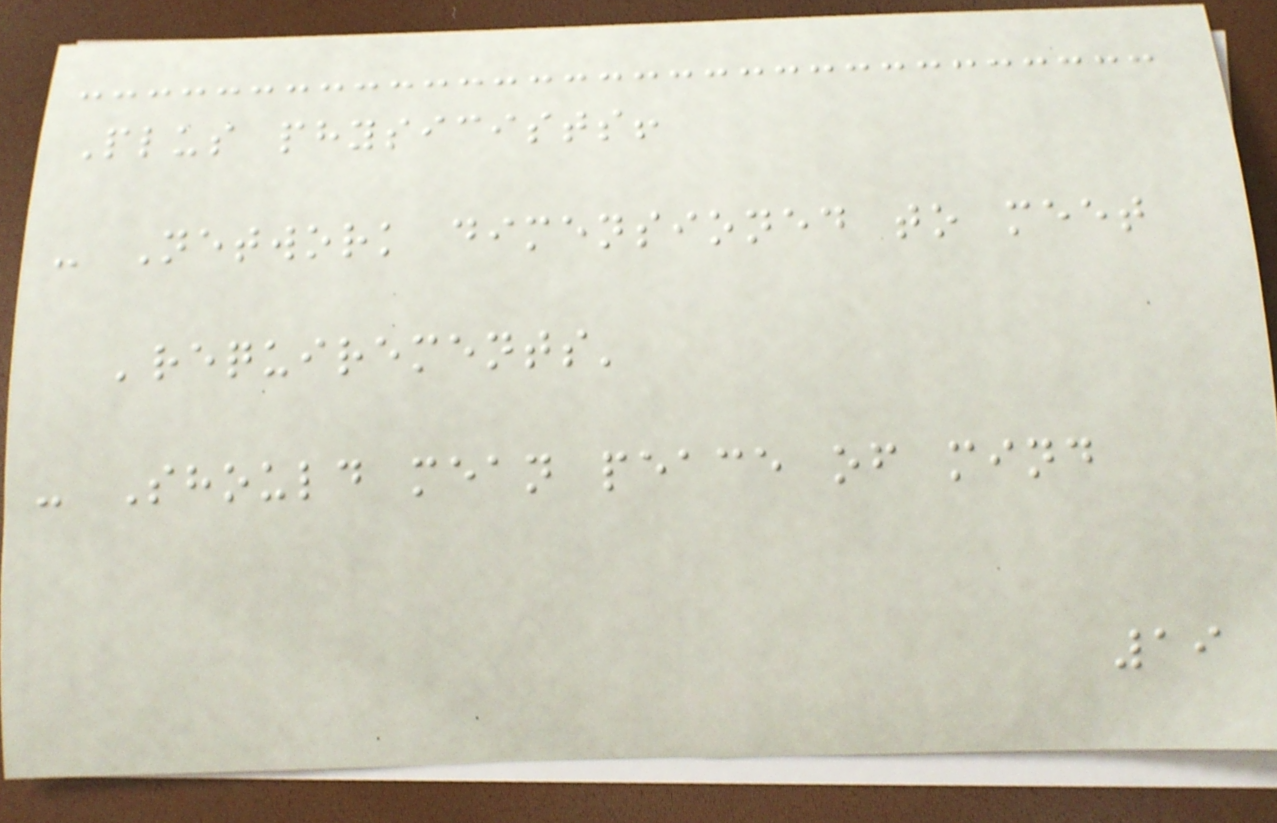Plus physicists!
- Network dimensioned to meet
'requirements'
- Should mean peace of mind
19
